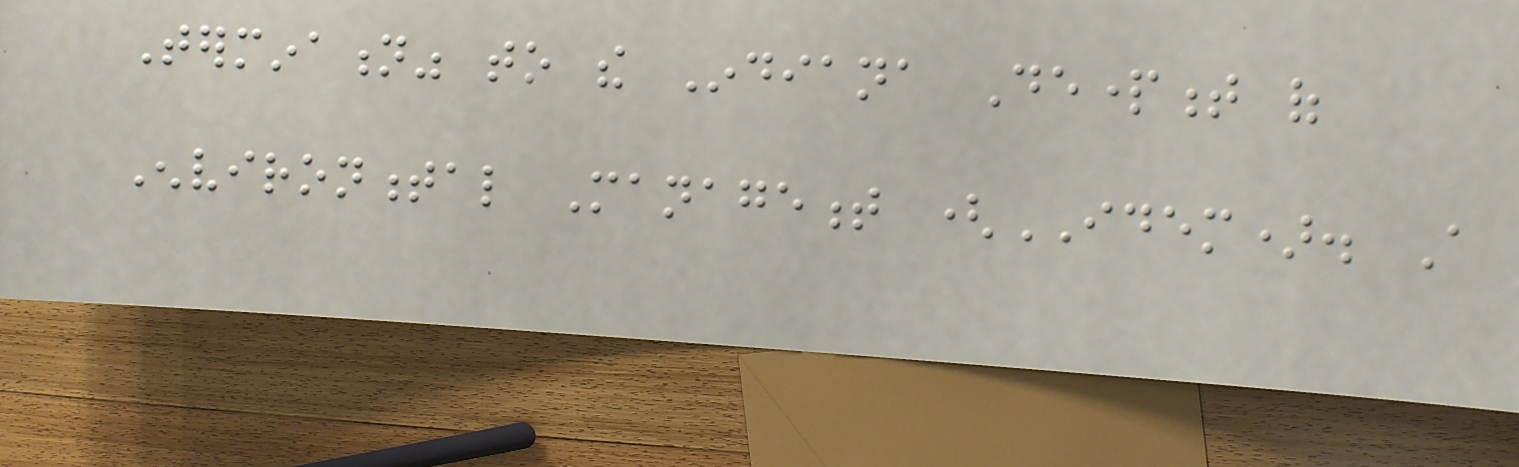Termination" to the Indiana Department of
Environmental Management (IDEM). A
